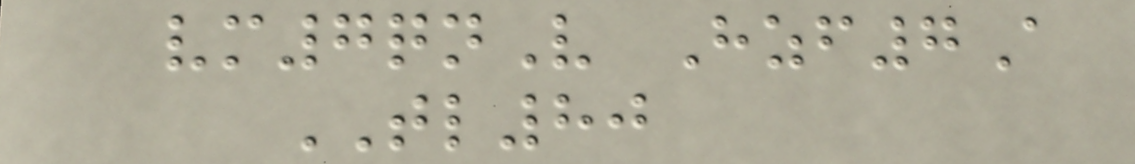vm7qnV Hzf7A
TL80
